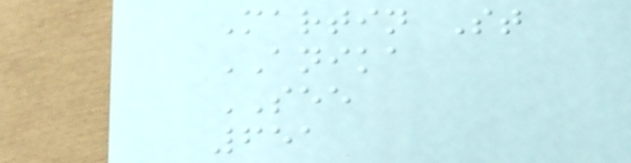Martin St
ANIKA
SEE
651
